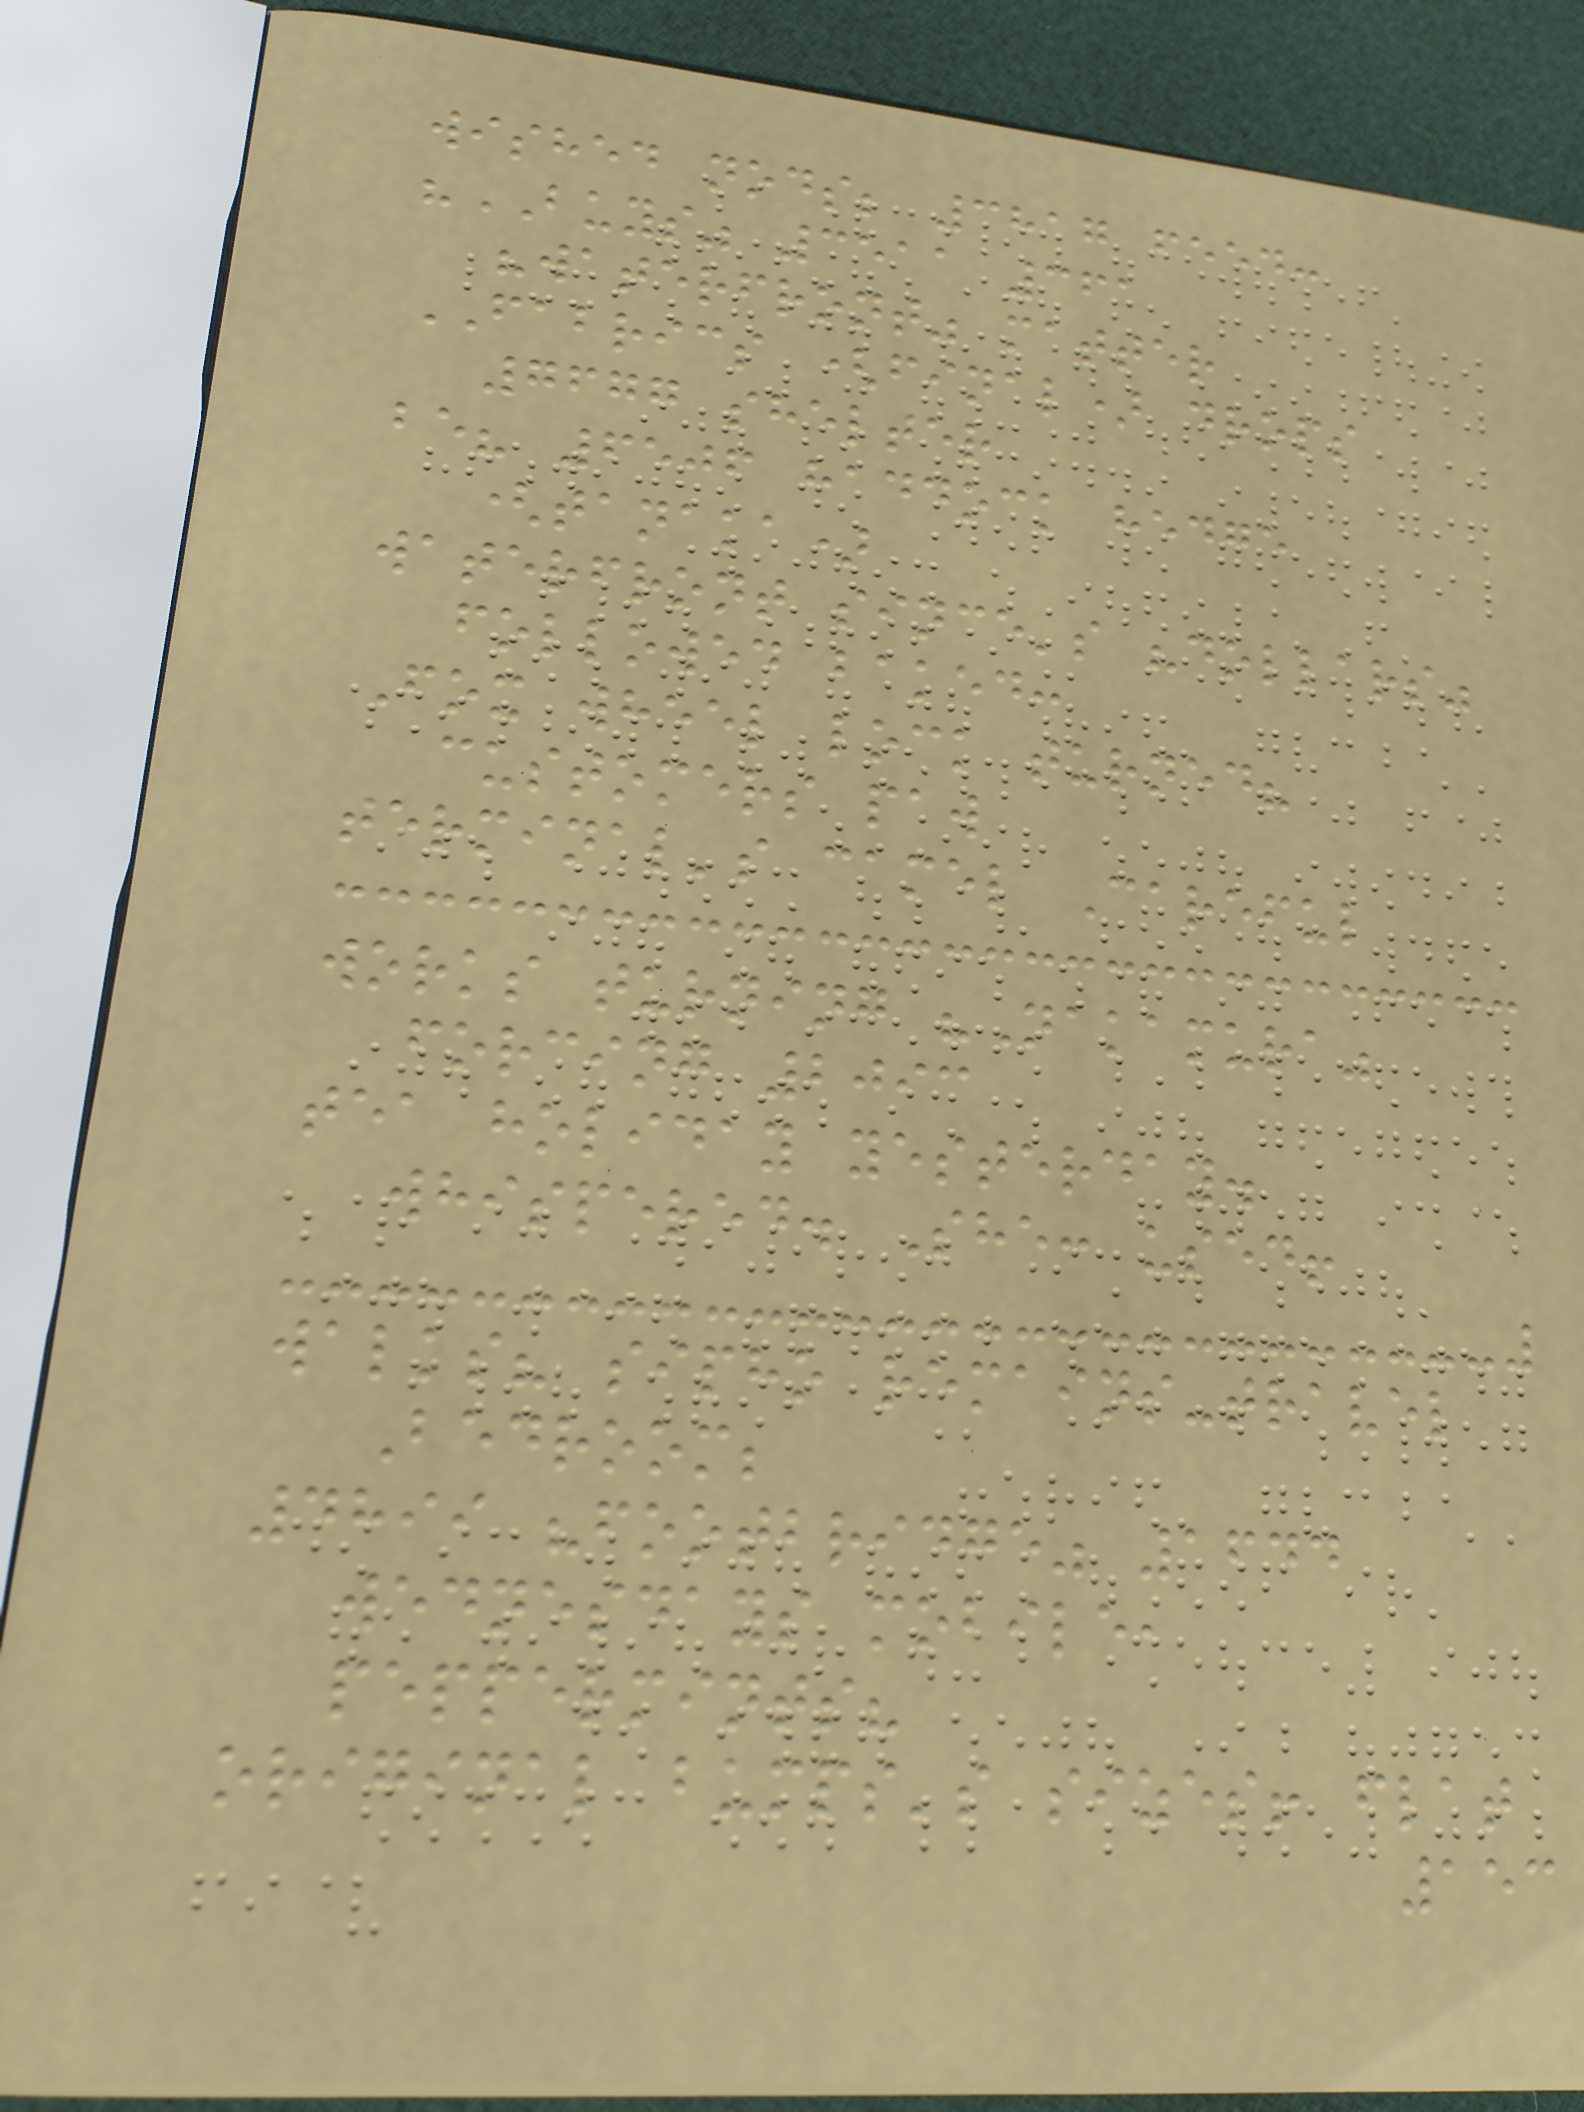wished nods; 3817 feed:
"BUYS" 3511 361
"waterfront" matter
FABRICS (final) drops
7677 shelter
be? 6506 haddock hedge
(tanaka)
waterfront since's "dollars"
followed baked:
Fox wheel lock turned?
customers paw
terminal's camel Careful
works turning "Nakamura"
forcing 2093
tea holiday yesterday.
whispered. She: used!
walks? sipho remains-travel
Bedroom;
4899 "footbridge" 1644
wednesdays mobile,
peppermints?
original bumps's sizes! flat
153
